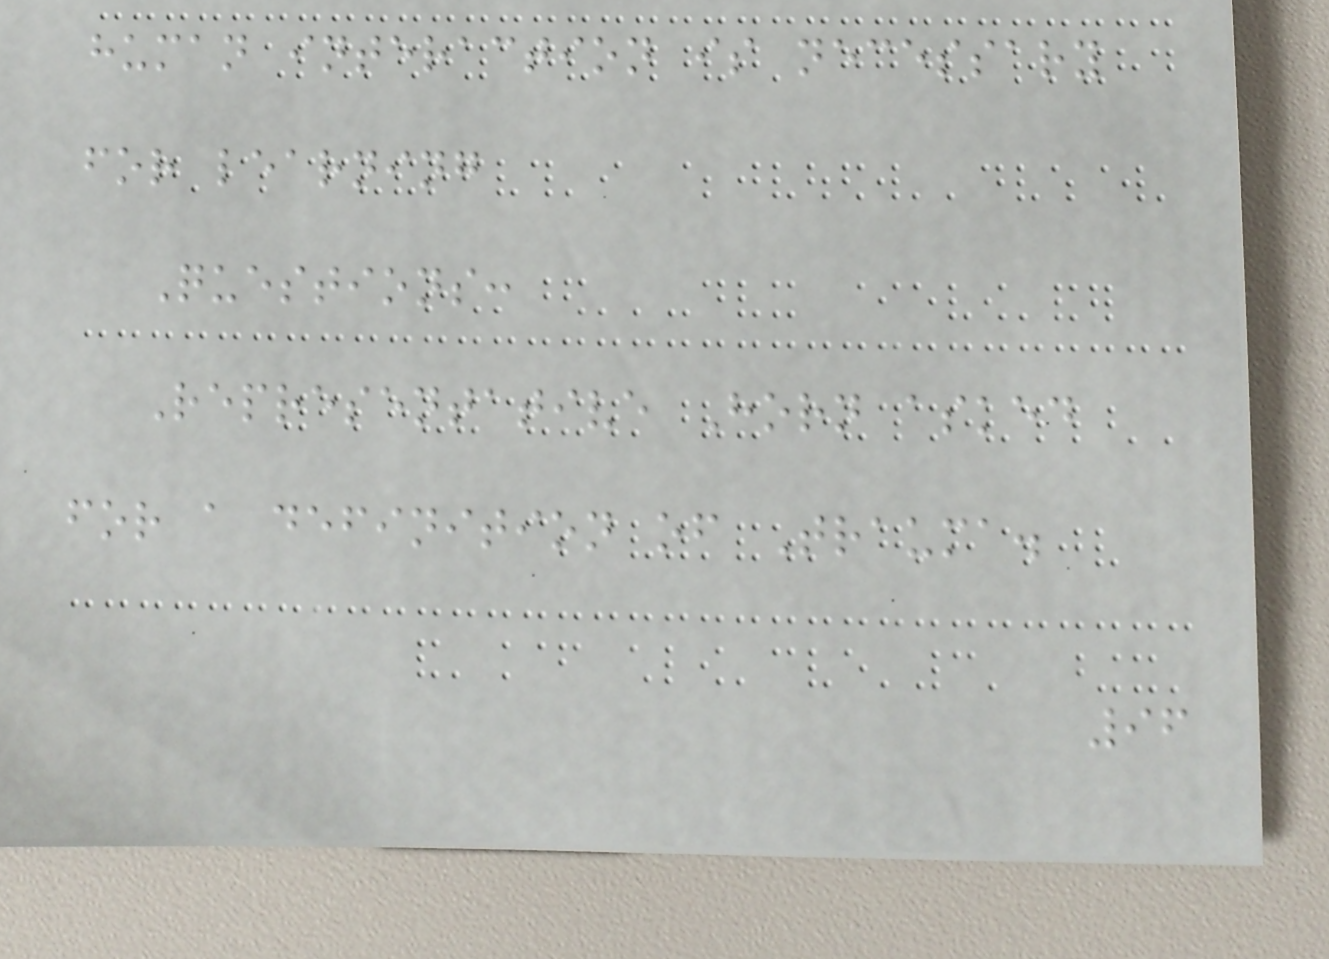human interaction is necessary
for learning
Questions:
Representative Horn asked
for a definition of Trauma.
96
